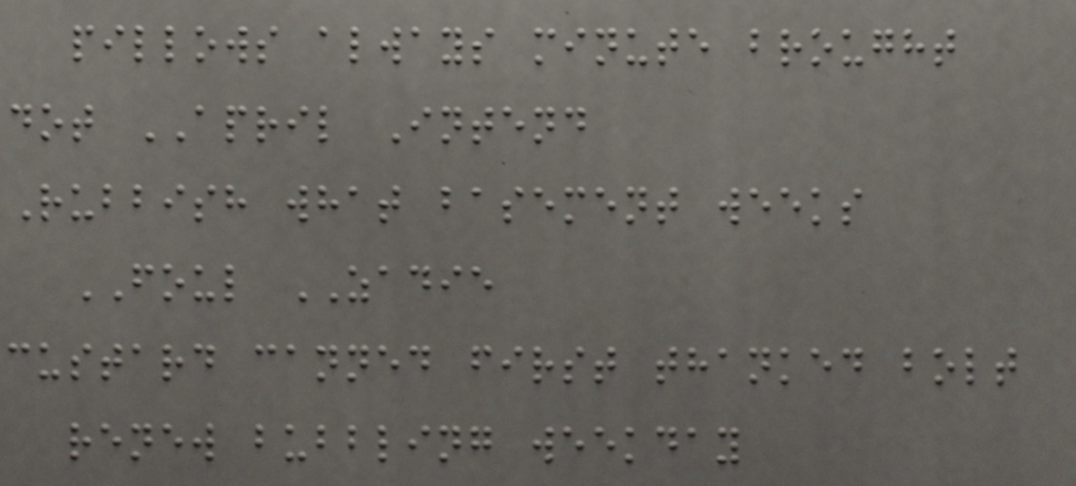pillows always minute brought
dot APRIL Intend
Rubbish what basement weeks
FOUL ZADIE
custard canned first thanked bolt
renew bubbling weekday
